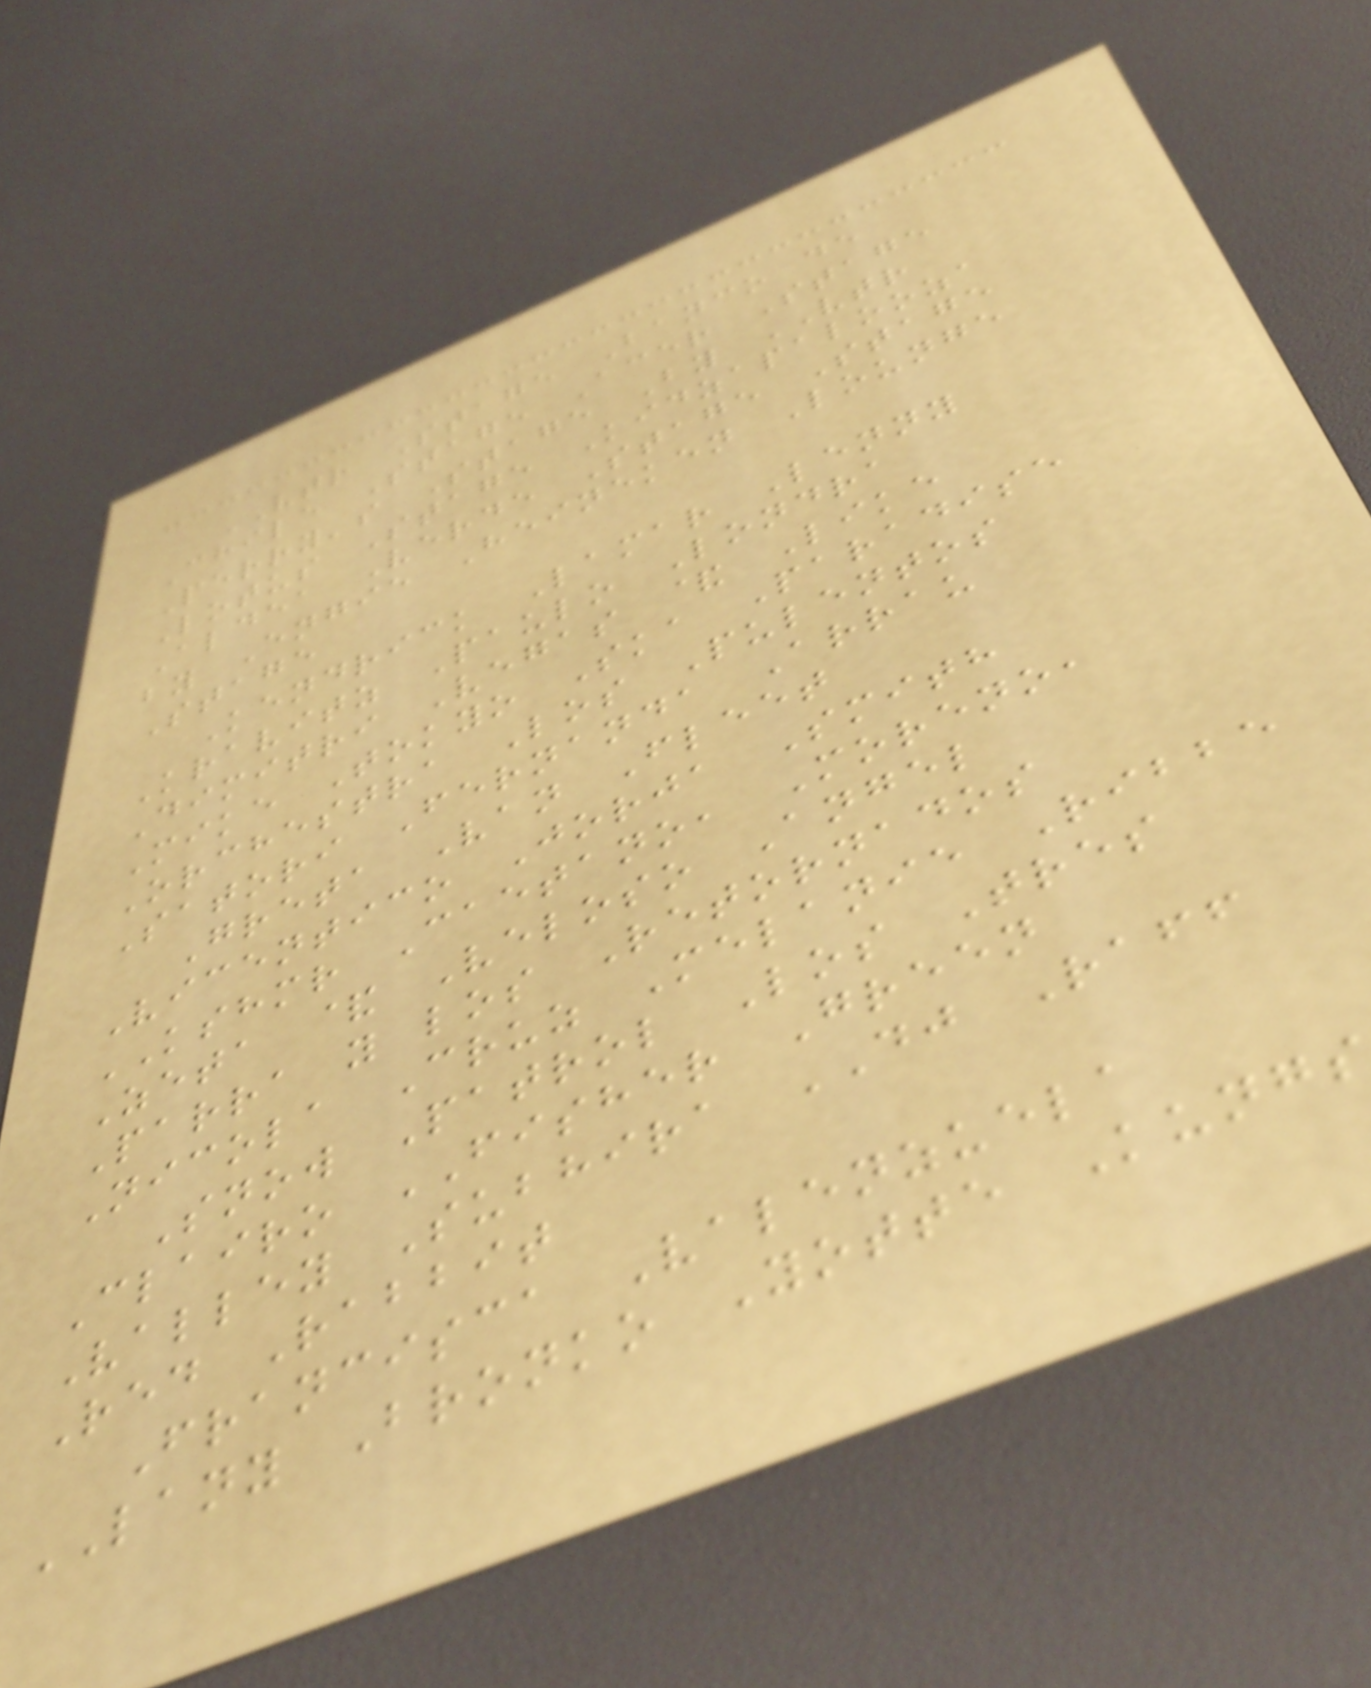VTR Stage Banco de
Chile Stage Acer Stage
Perry's Stage By VTR
Lotus Stage Kidzapalooza
Aldea Verde Stage Stage
by Engie Heineken Lounge
Stage
Kendrick Lamar Lenny
Kravitz Paulo Londra
Dimitri Vegas & Like
Mike Tokyo Ska Paradise
Orchestra Los Pulentos
Satori Fernanda Arrau
Greta Van Fleet
Vicentico Jorja Smith
KSHMR Caetano, Moreno,
Zeta & Veloso Angel
Parra y los Retornados
Nicola Cruz Melanie Ribbe
Snow Patrol Los Tres
Clairo FISHER Green
Valley Subhira DJ Raff
Red Rabbit
Francisca Valenzuela
LANY Bronko Yotte Kungs
